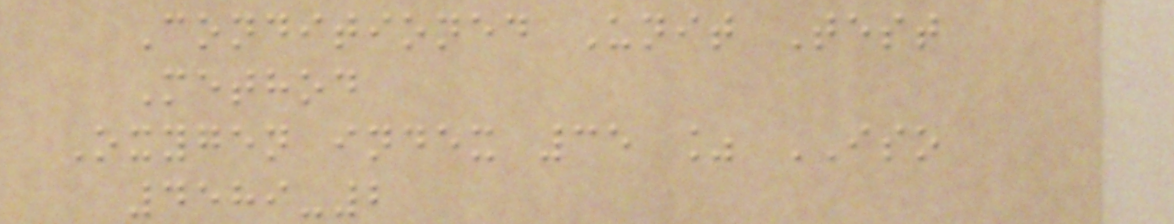Conditioned Unit Test
Method
Oxygen index 35 % ISO
4589-2
